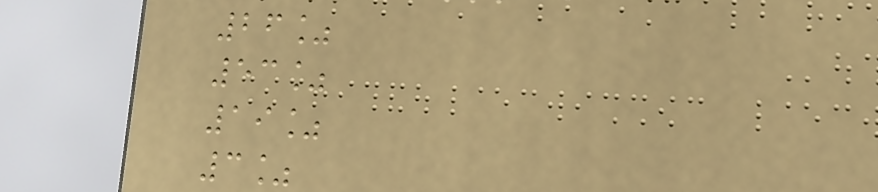26%
53%
19%
3%
